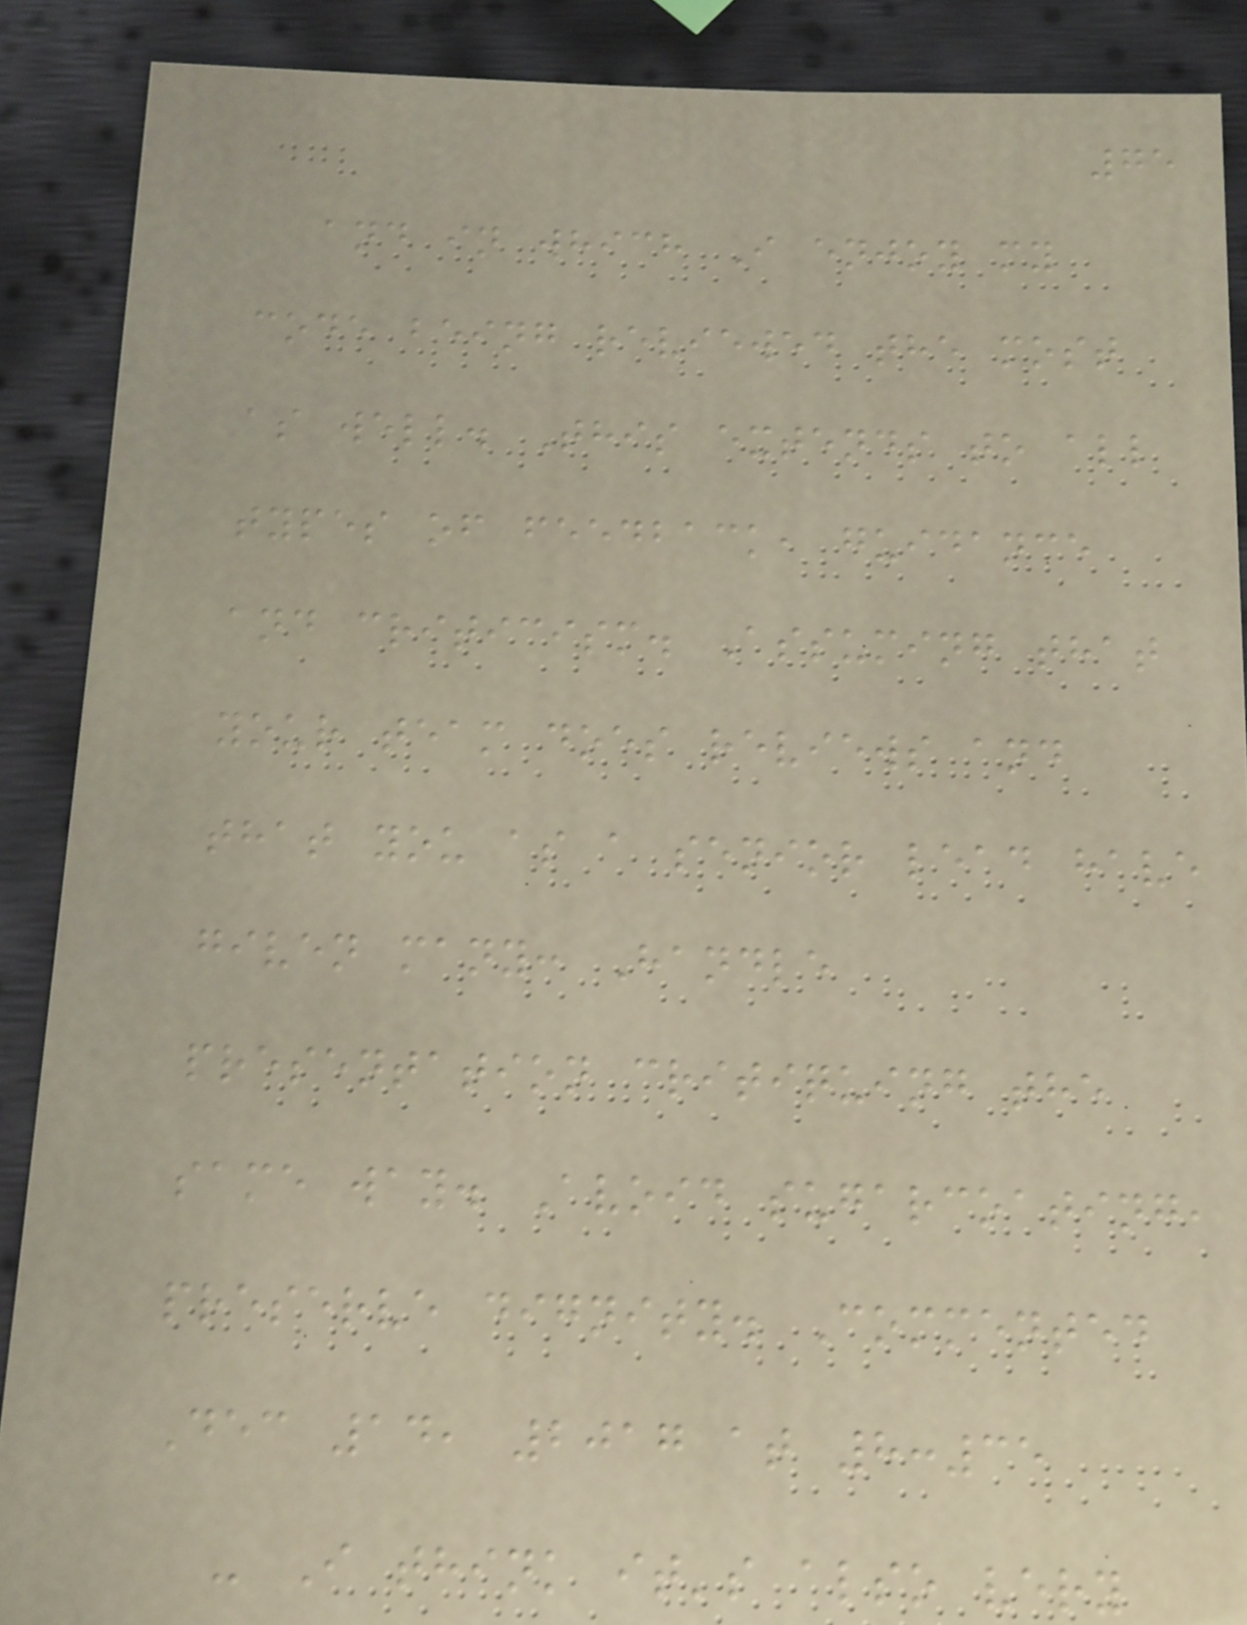75
and in which I enjoy my
code being reviewed the most
as well. This extends to all
types of feedback, guidance
and criticism. Assuming that
your team does reviews and
that you as a senior lead have
given many: Handle
presentation critiquing the
same way. Avoid sugarcoating,
preserve dignity. Commented
Dec 14, 2017 at 8:35
- I think it's also very
